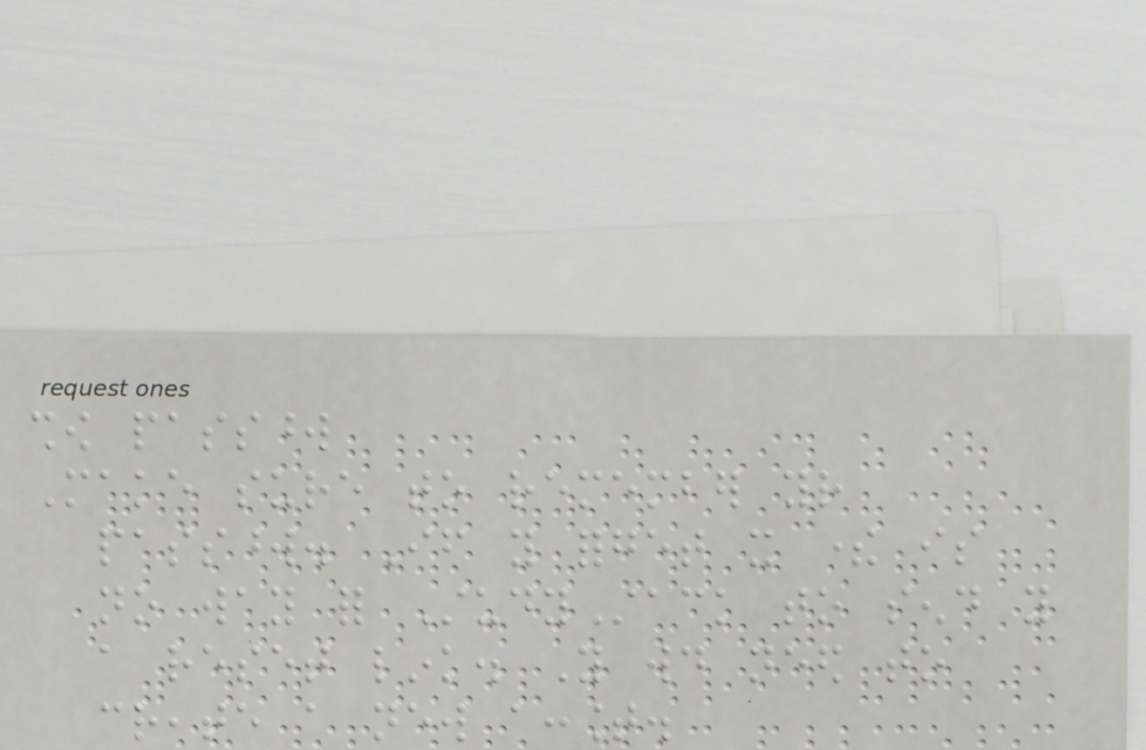show password
Make sure to remember your
password. If you forget it there is
no way for StudyStack to send you
a reset link. You would need to
create a new account.
